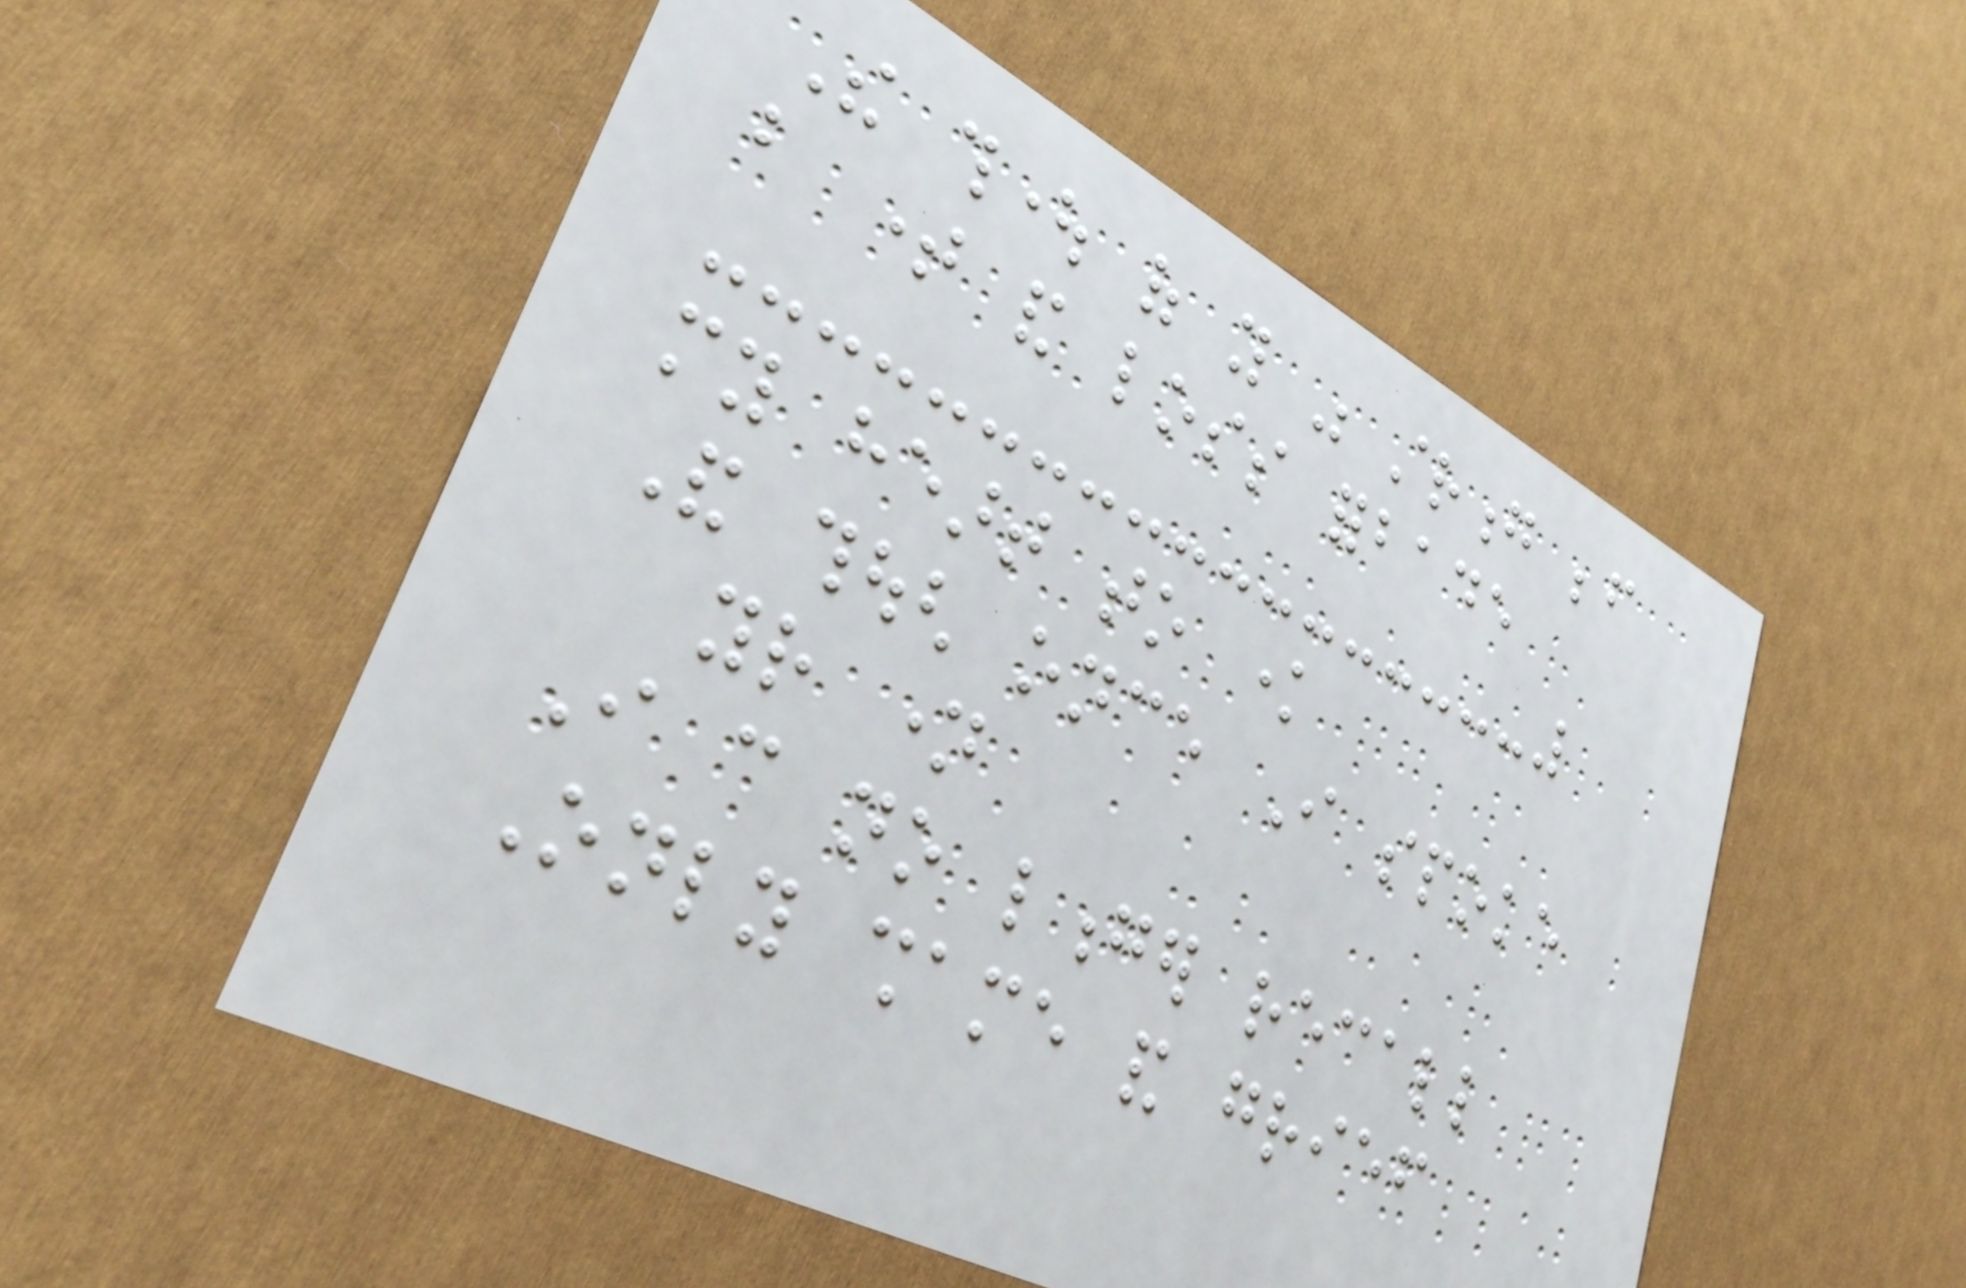The thought of you was strong before
but time and loss forbade
my heart to know
And though once I spoke
your name
I can no longer recall
Only shame and grief
